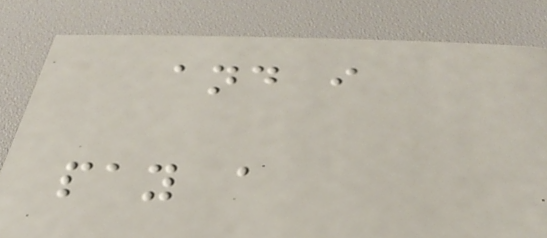and i
pay a
